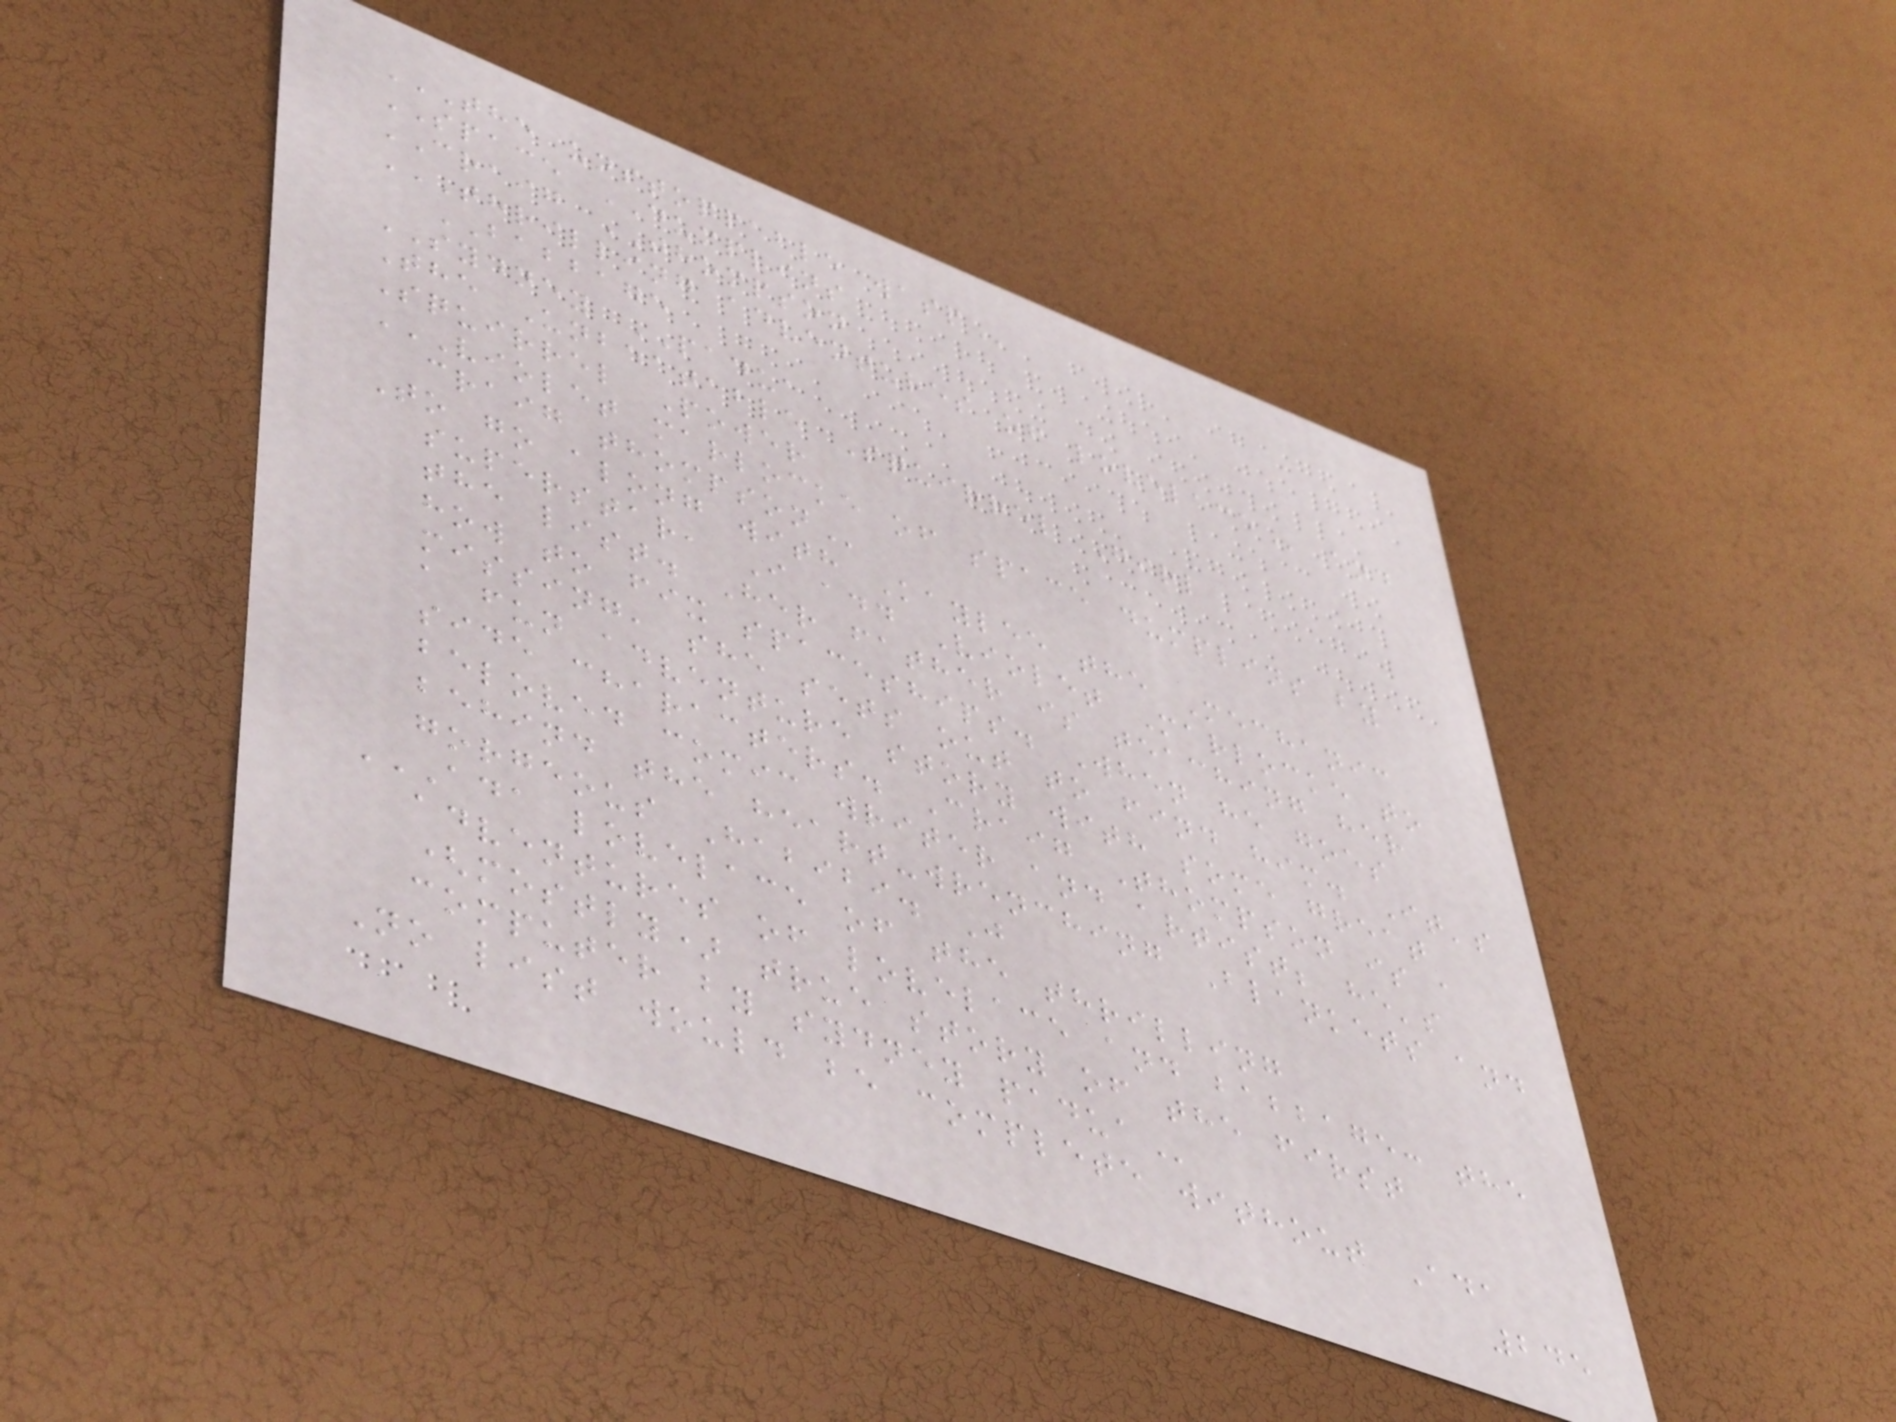THE UNSTOPPABLE WASP
SPACE DUMPLINS
CRAIG THOMPSON
THRILLING ADVENTURES OF LOVELACE and
BABBAGE
SYDNEY PADUA
The Unbeatable Squirrel Girl
Squirrel Power
VIOLET MARLOCKE OF SPACE DUMPLINS BY
CRAIG THOMPSON
To go along with Kaylee the Mechanic
superstar, I add Violet Marlocke to
the list. Her father is teaching her
how to fix spaceships. When he goes
missing, she sets out to find him. It's
a fun adventure story with some great
side characters. Craig Thompson is a
beloved comic writer and artist; he's
behind the heart-wrenching Blankets and
gorgeous Habibi. J
ADA LOVELACE OF THE THRILLING
ADVENTURES OF LOVELACE AND BABBAGE: THE
(MOSTLY) TRUE STORY OF THE FIRST
COMPUTER BY SYDNEY PADUA
No list would be complete without Ada
245
